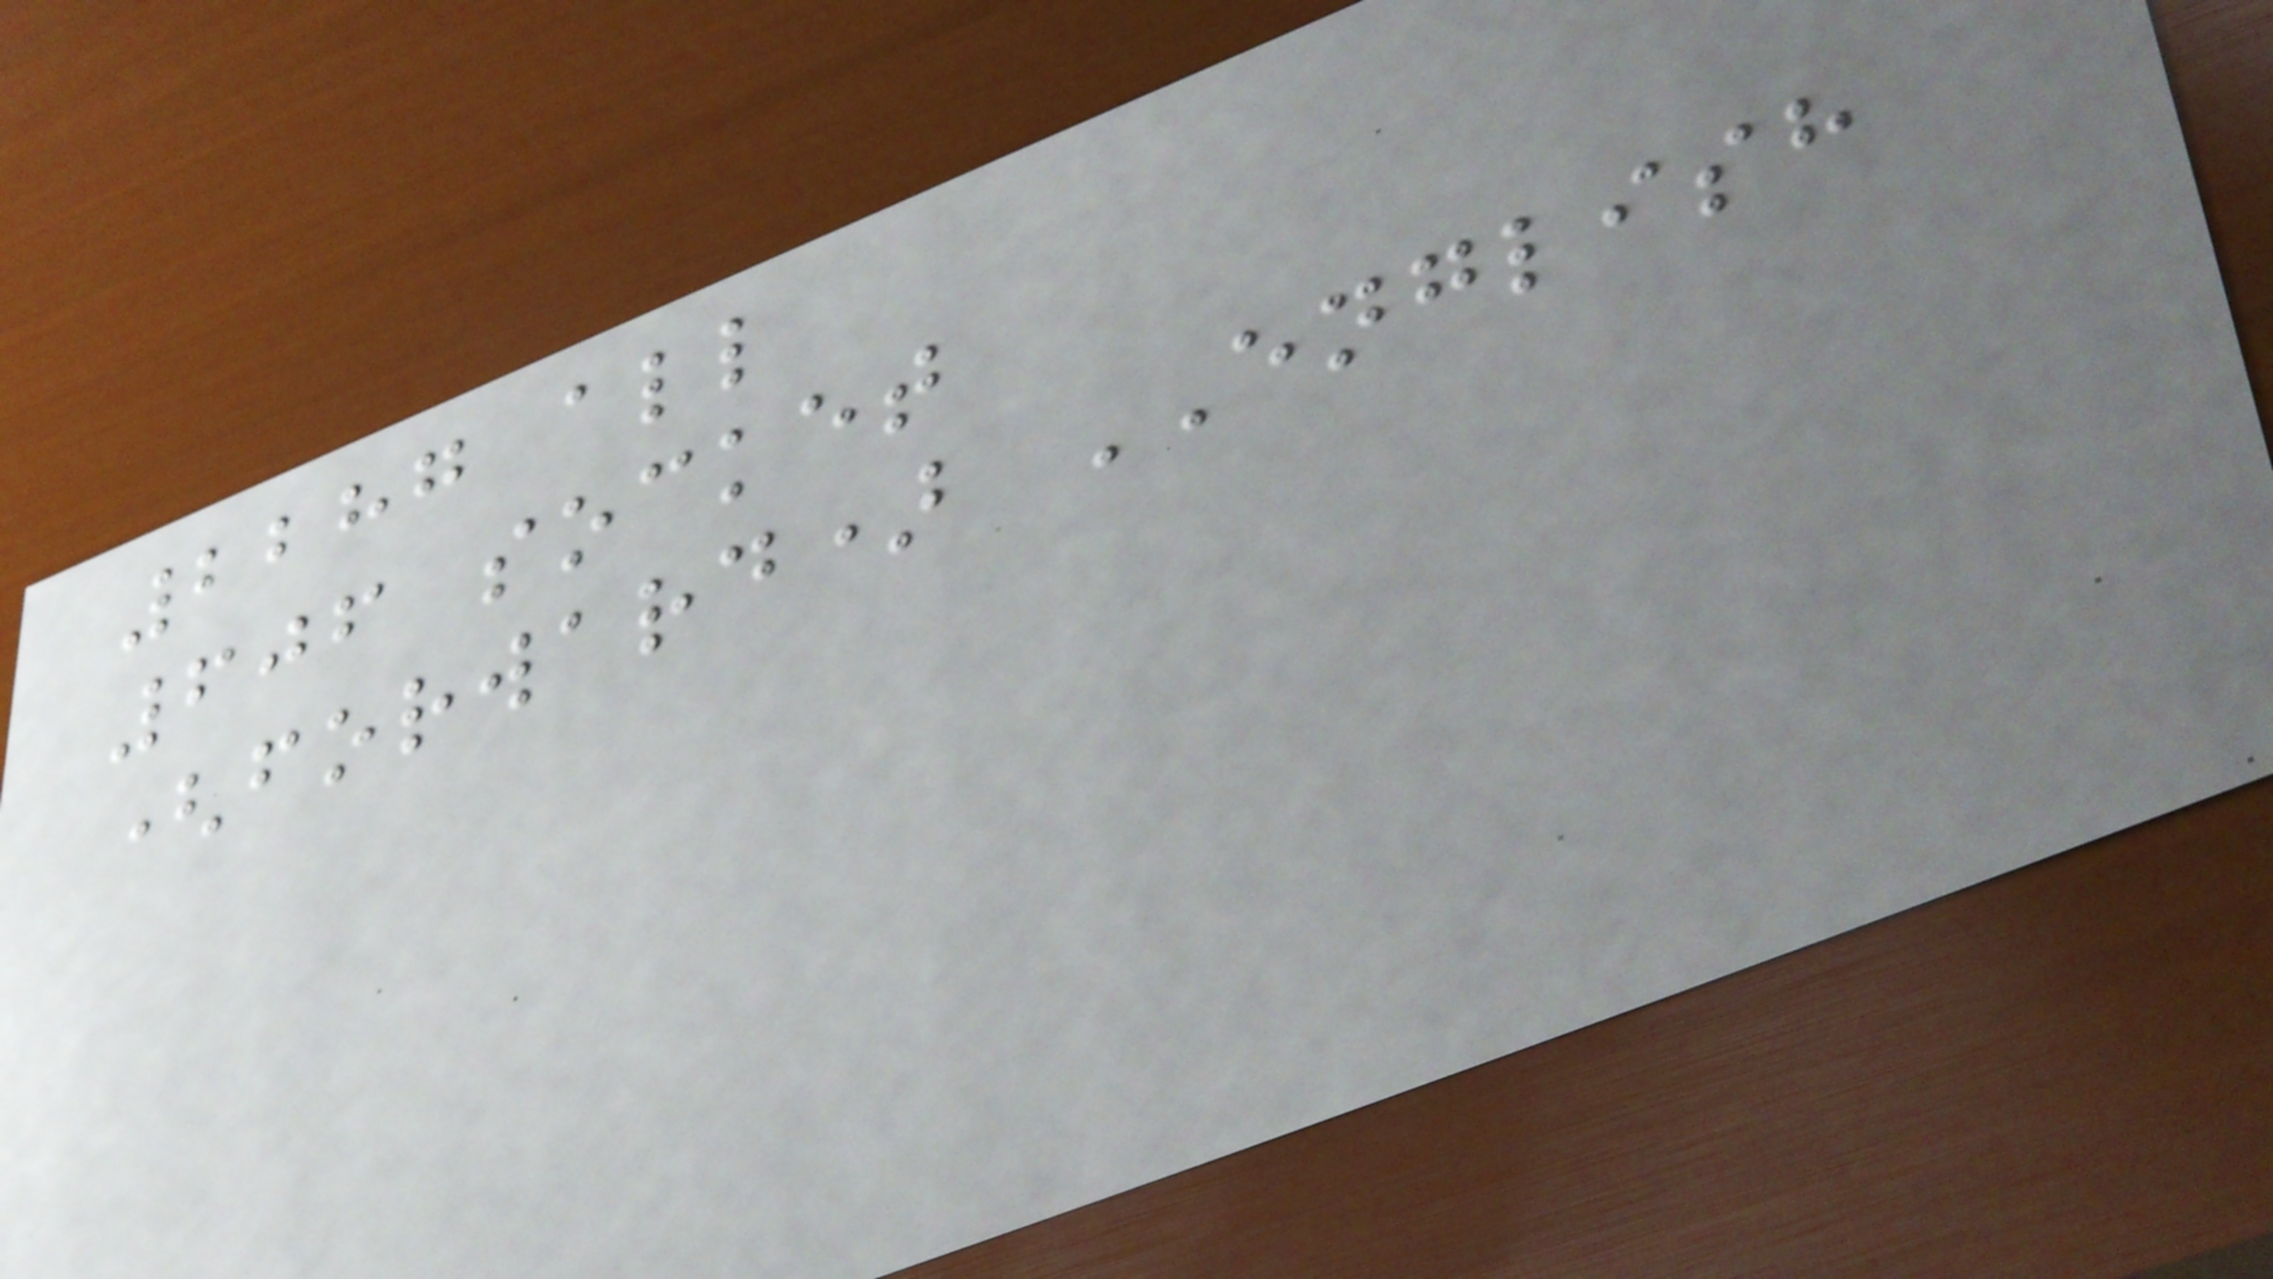2287 all
606 socket
(forward) ENGLISH
